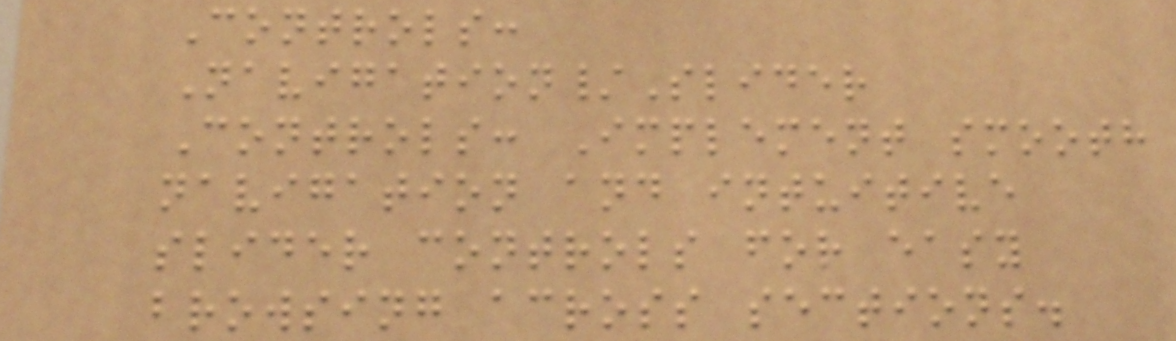Controls:
Navigation/Slider
Controls: Implement smooth
navigation and intuitive
slider controls for easy
browsing across sections.
